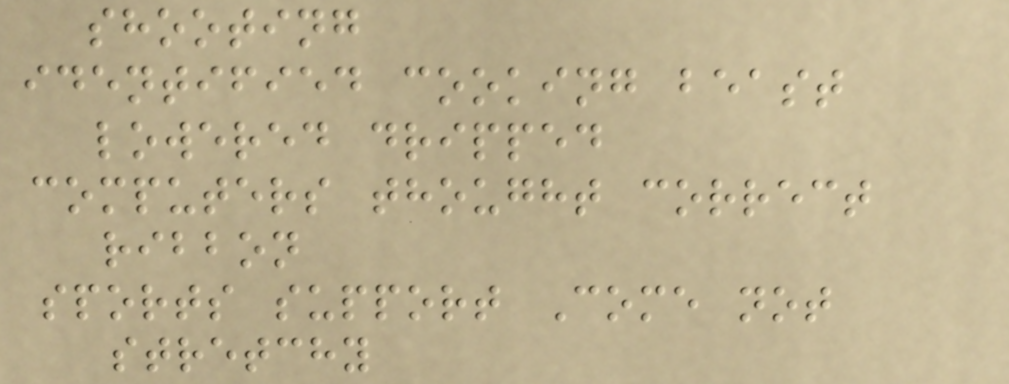shooting
identified cooking beast
lowered dripped
computers thought correct
ribbon
sports support Come not
stretchy
